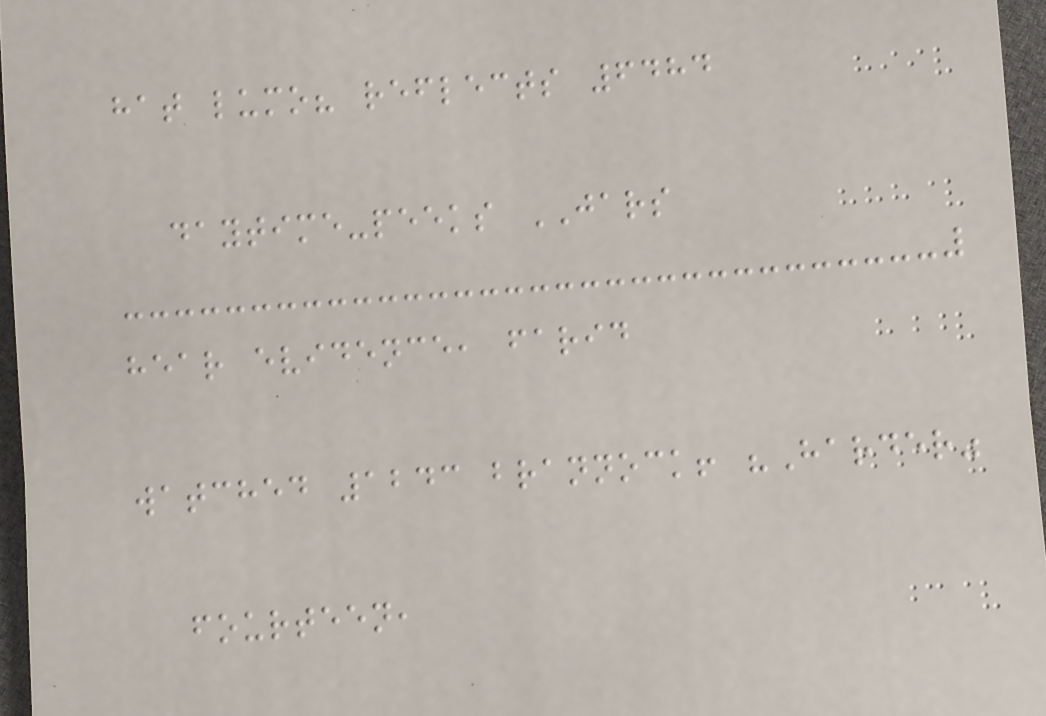hat lumo? reflects 6484
daytime-peeks JARS
hear evidence, farid
watched 1243 brannock! "Harder"
fourteen,
